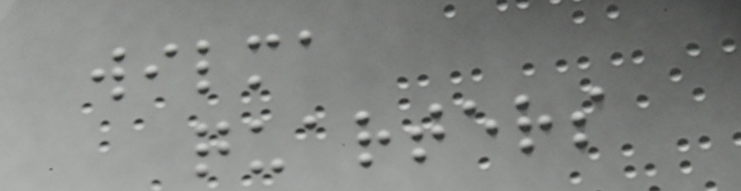wilma
quarters
